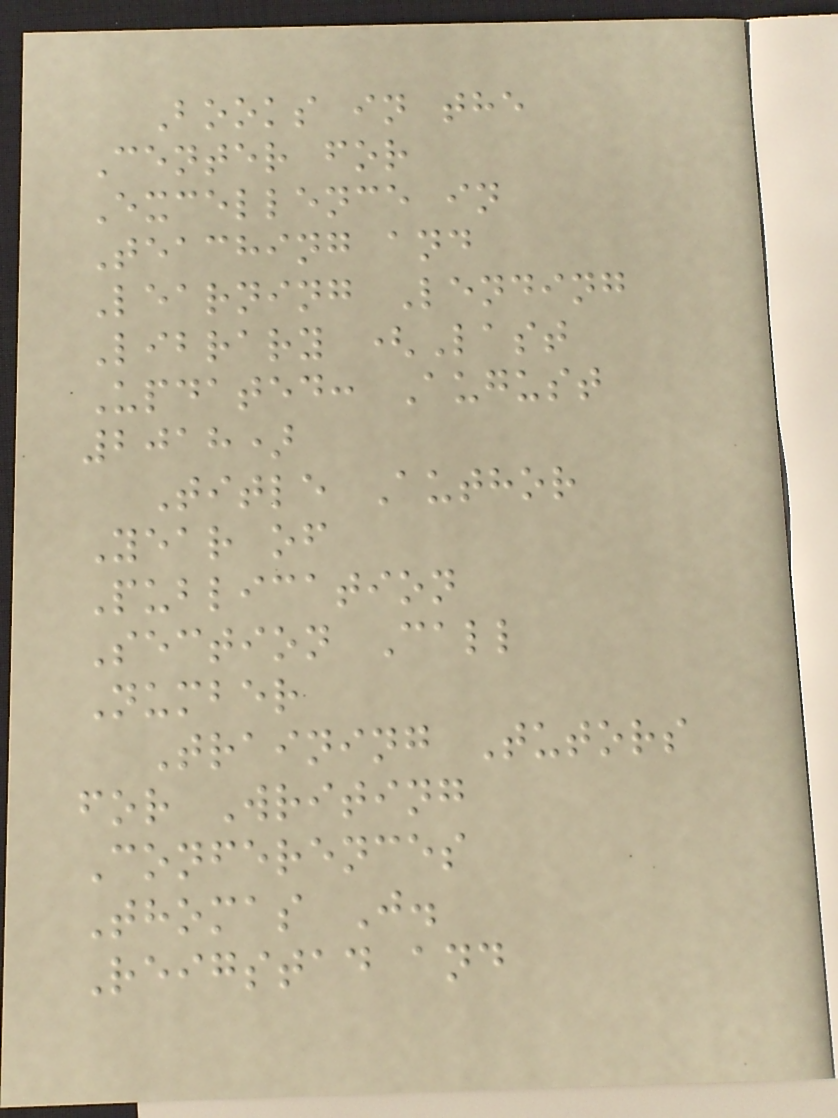Books in the
Center for
Excellence in
Teaching and
Learning Lending
Library (Last
Updated: August
2018)
Title Author
Year of
Publication
Section Call
Number
Training Tutors
for Writing
Conferences
Thomas J.
Reigstad and
